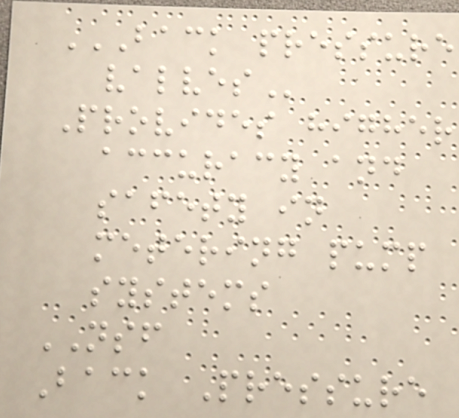BACK PRESSURE
VALVES
Provides higher
accuracy and
safety in
metering pump
systems
NSF
Back Pressure
